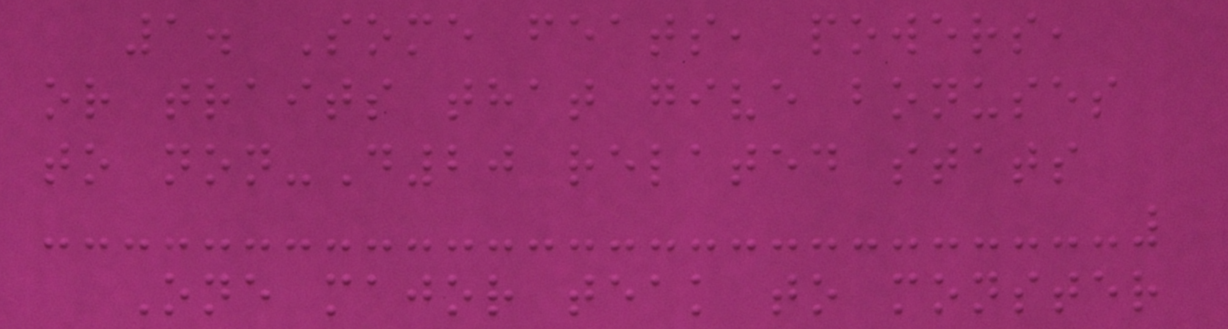1. Some feats, powers,
or traits that give bonuses
to non-D20 related stats
One major teak to monster
